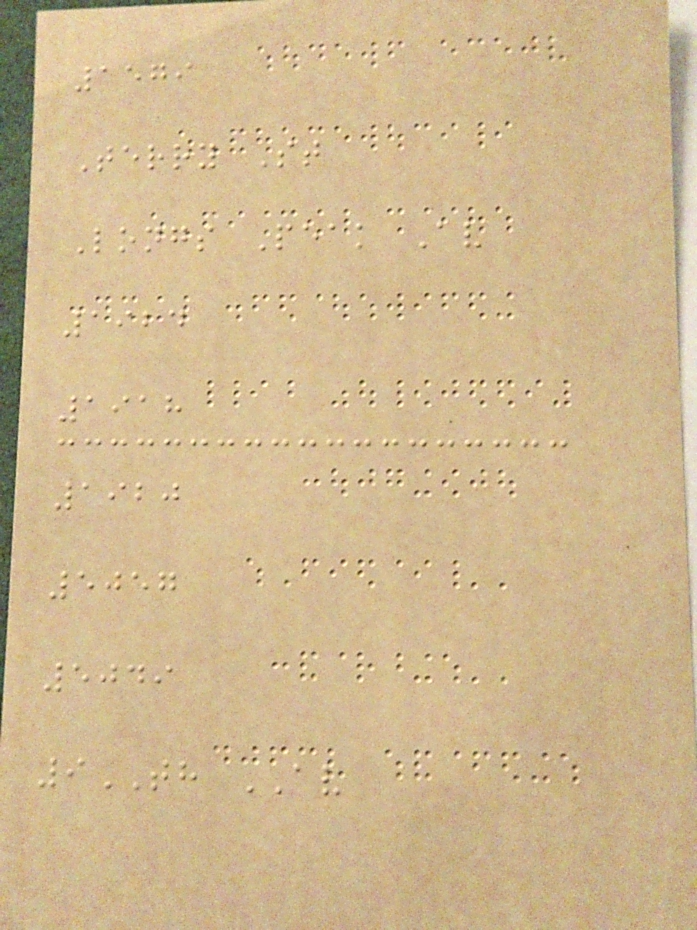1579
Terry St
Longs Peak Av
1924
1918
1920
5057
5049
9TH AV
